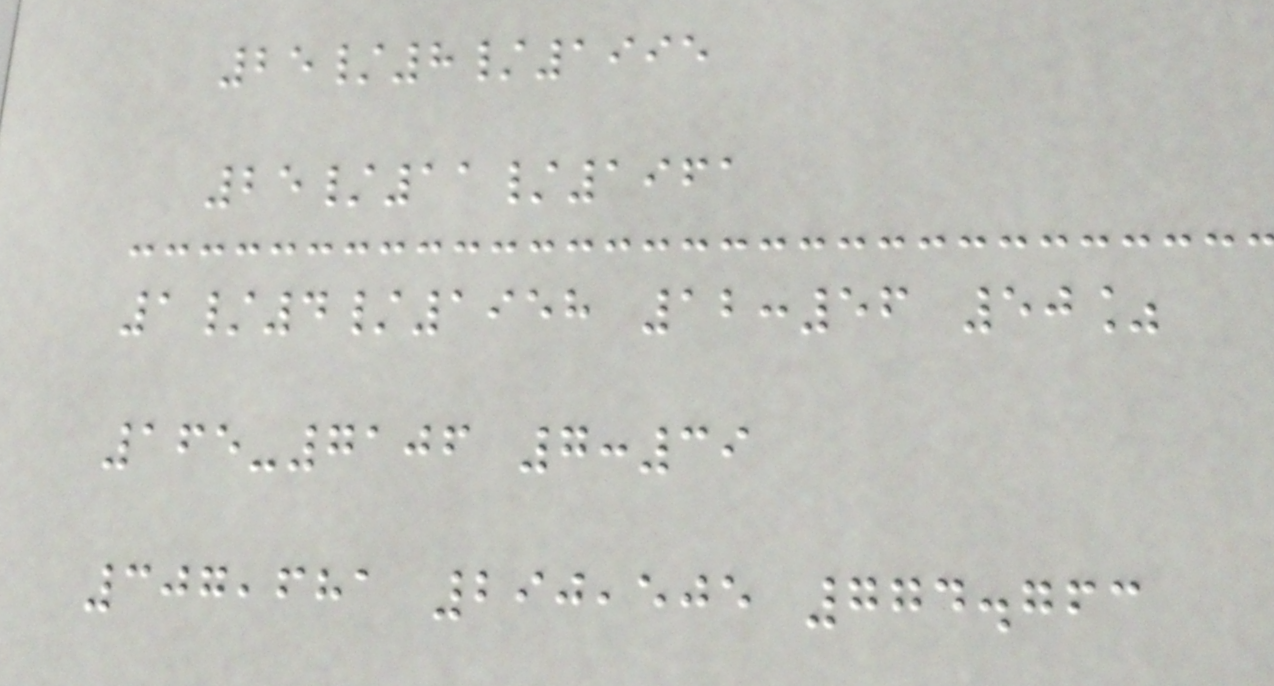25/8/1995
25/11/1961
1/4/1958 12:56 50%
165-7106 7:39
307,681 290,505 774.763
